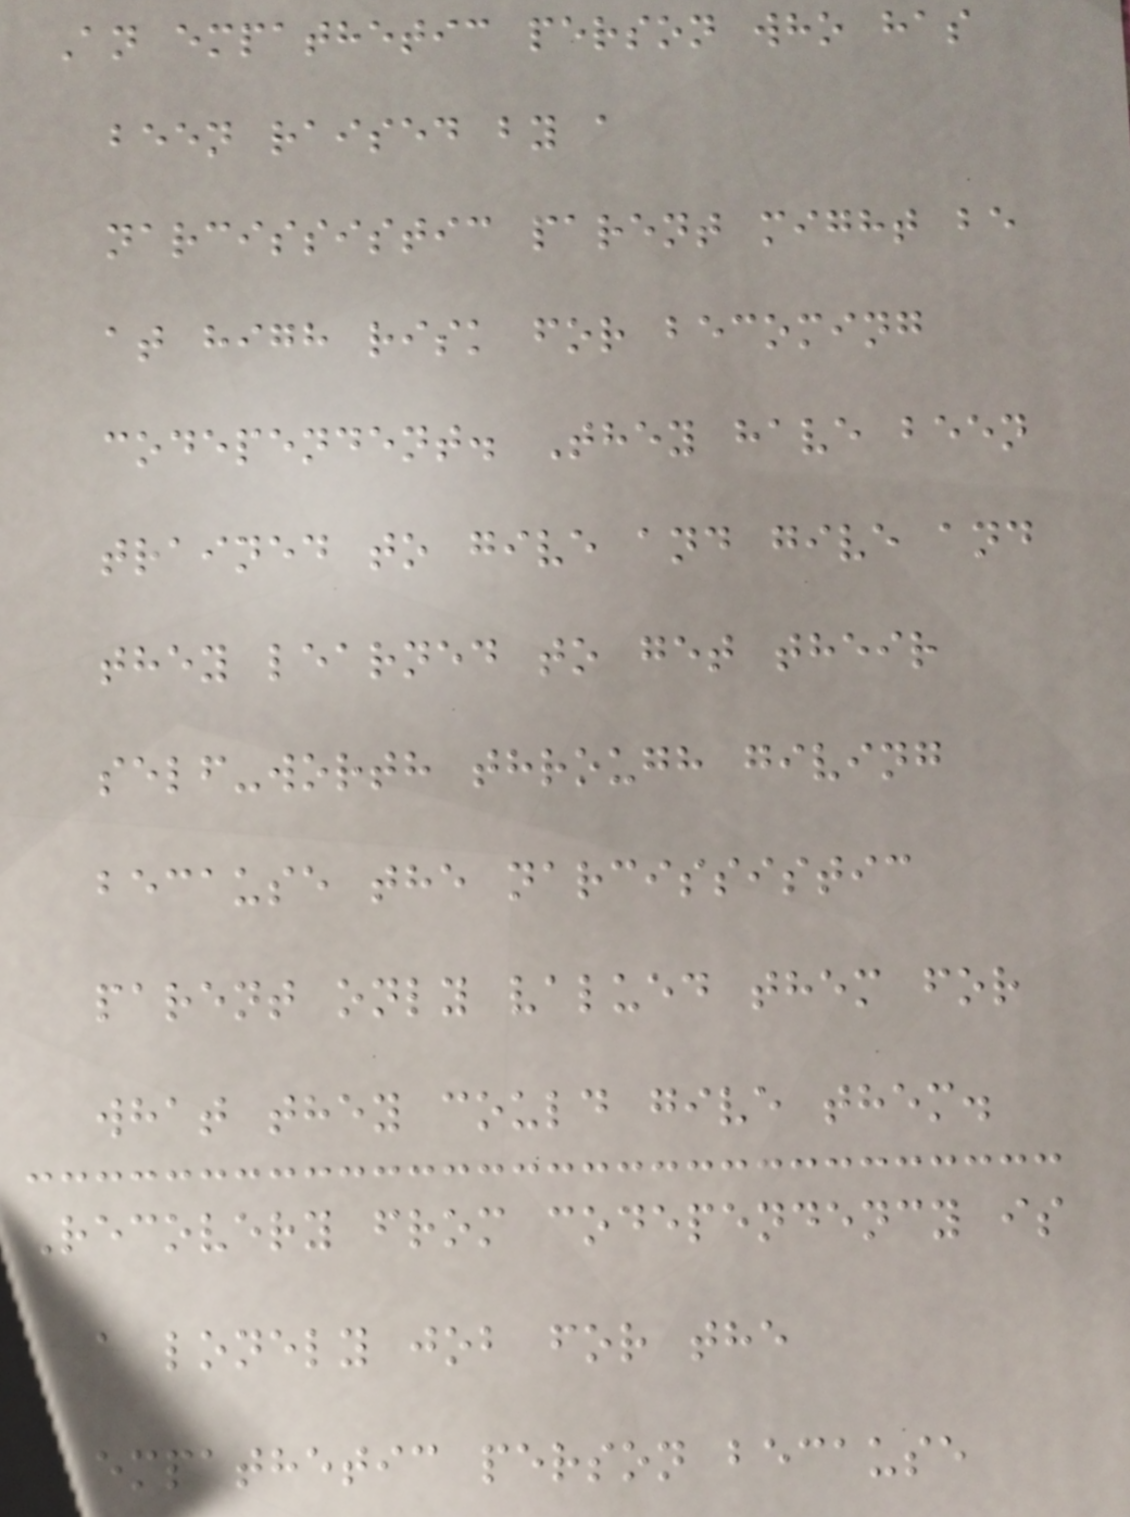An empathetic person who has
been raised by a
narcissistic parent might be
at high risk for becoming
codependent. They have been
trained to give and give and
they learned to get their
self-worth through giving
because the narcissistic
parent only valued them for
what they could give them.
Recovery from codependency is
a lonely job for the
empathetic person because
